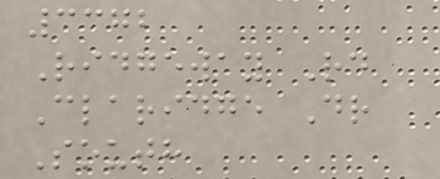3372
Ridgeway Rd
Claridge Dr
South
